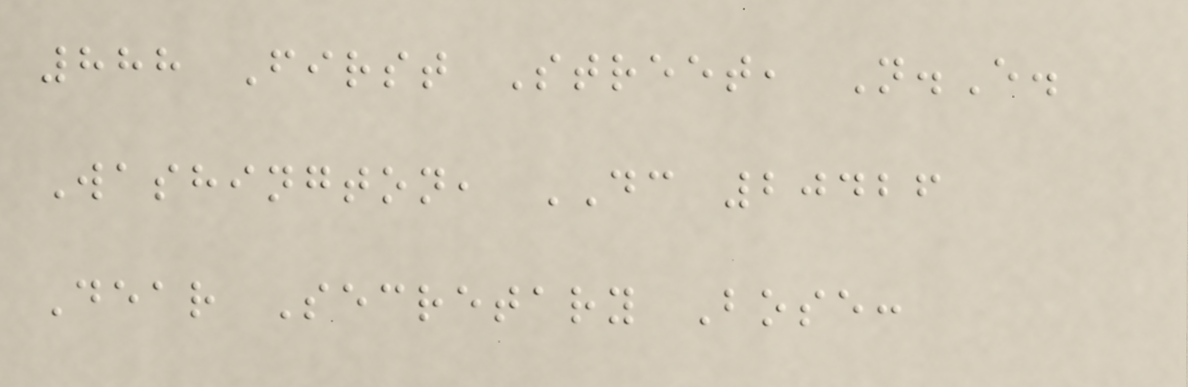888 First Street, N.E.
Washington, DC 20426
Dear Secretary Bose:
